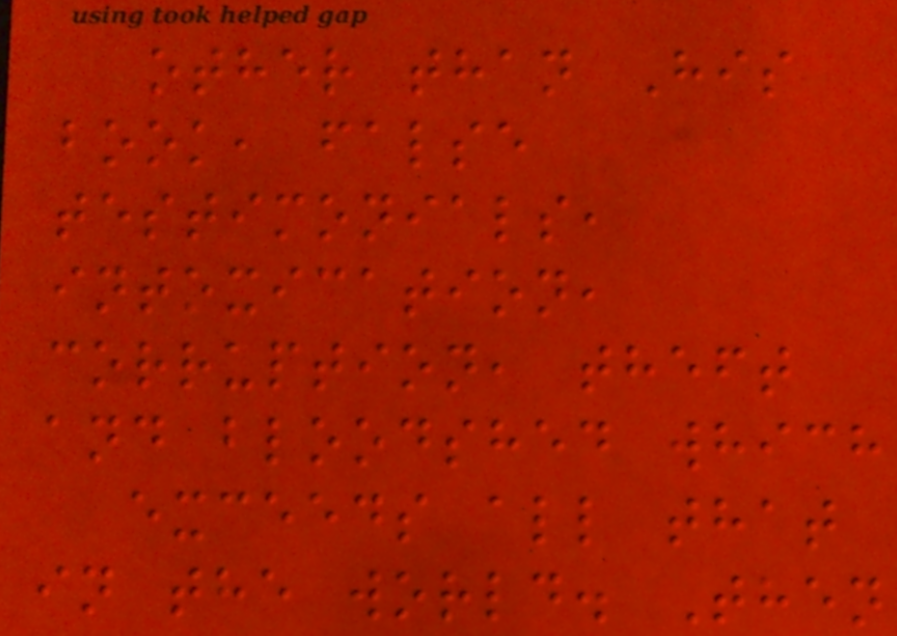other than His
book, false
testimonials,
intoxication,
corruption, theft
and bloodshed which
exceeds all that
in the world. Then
